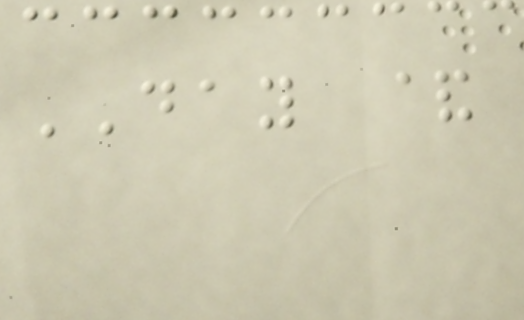DAY &
